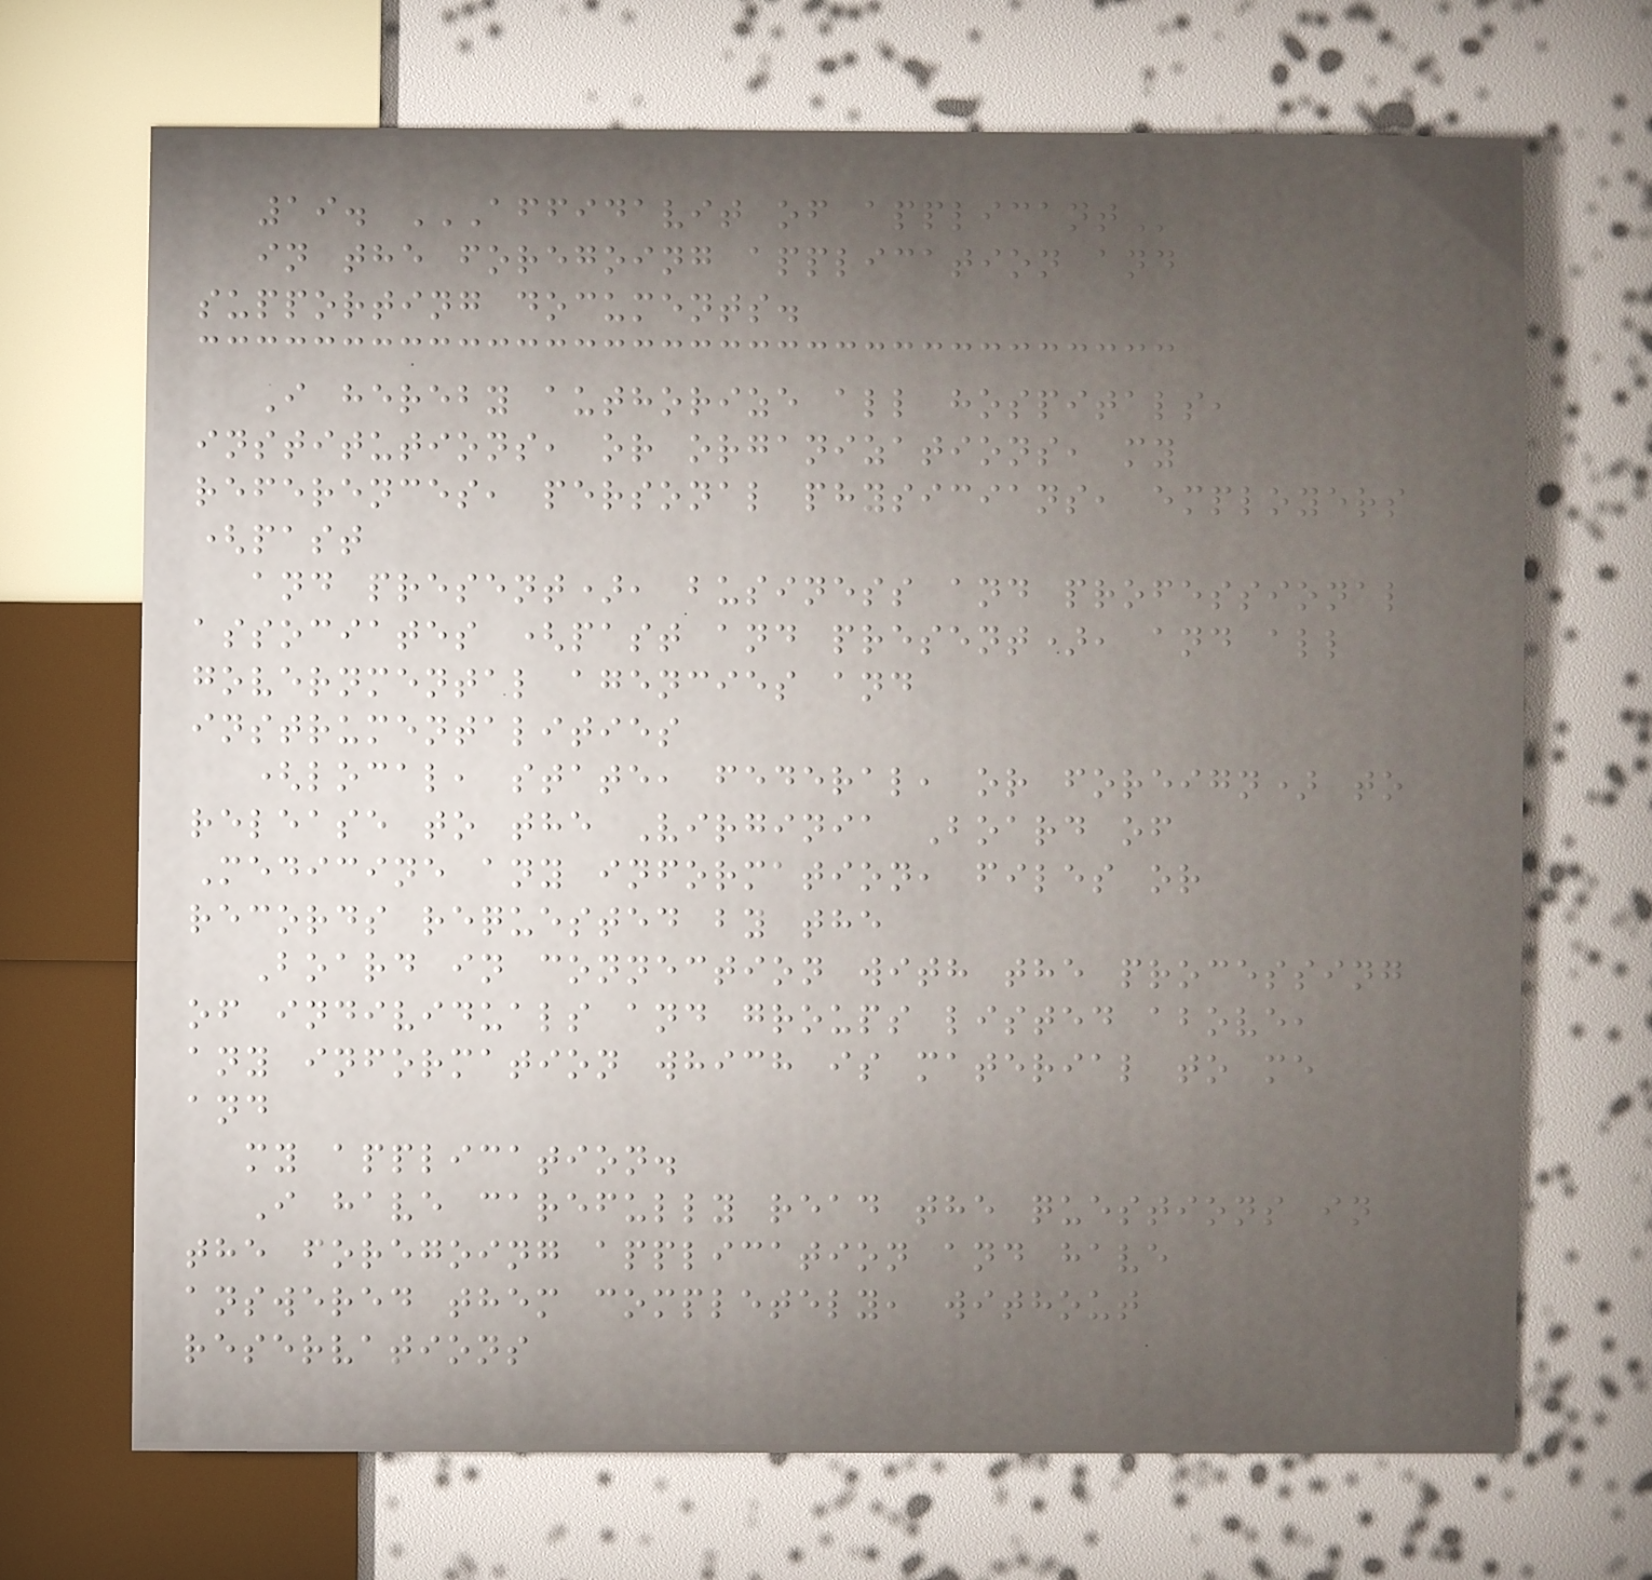19. AFFIDAVIT OF APPLICANT
in the foregoing application and
supporting documents.
I hereby authorize all hospitals,
institutions, or organizations, my
references, personal physicians, employers
(past
and present), business and professional
associates (past and present), and all
governmental agencies and
instrumentalities
(local, state, federal, or foreign) to
release to the Virginia Board of
Medicine any information, files or
records requested by the
Board in connection with the processing
of individuals and groups listed above,
any information which is material to me
and
my application.
I have carefully read the questions in
the foregoing application and have
answered them completely, without
reservations
